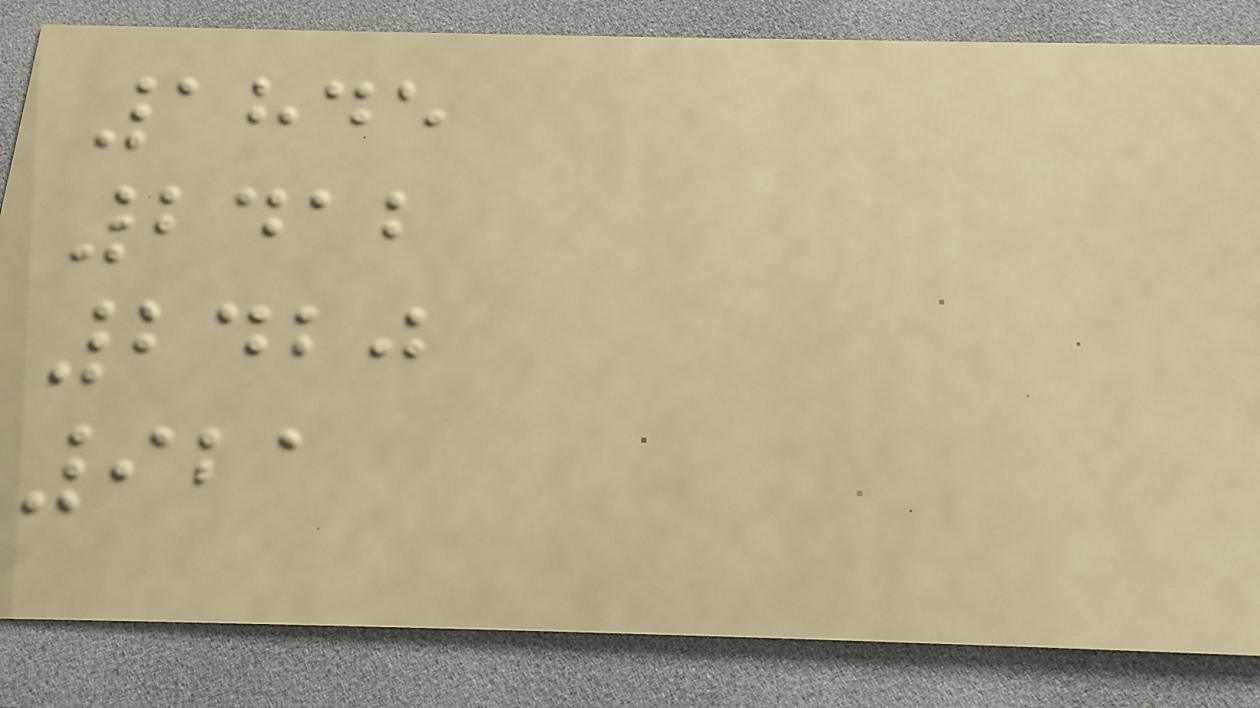1845
2412
2420
921
